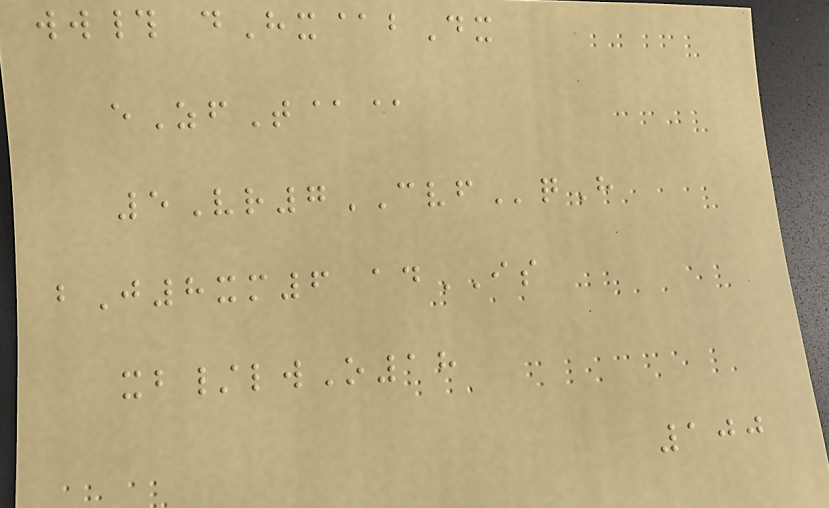ww# dHx@bDx
eZfT@@
5Vr7CVFqH
bJ8xm6 adIS
xb/lwO18
100
